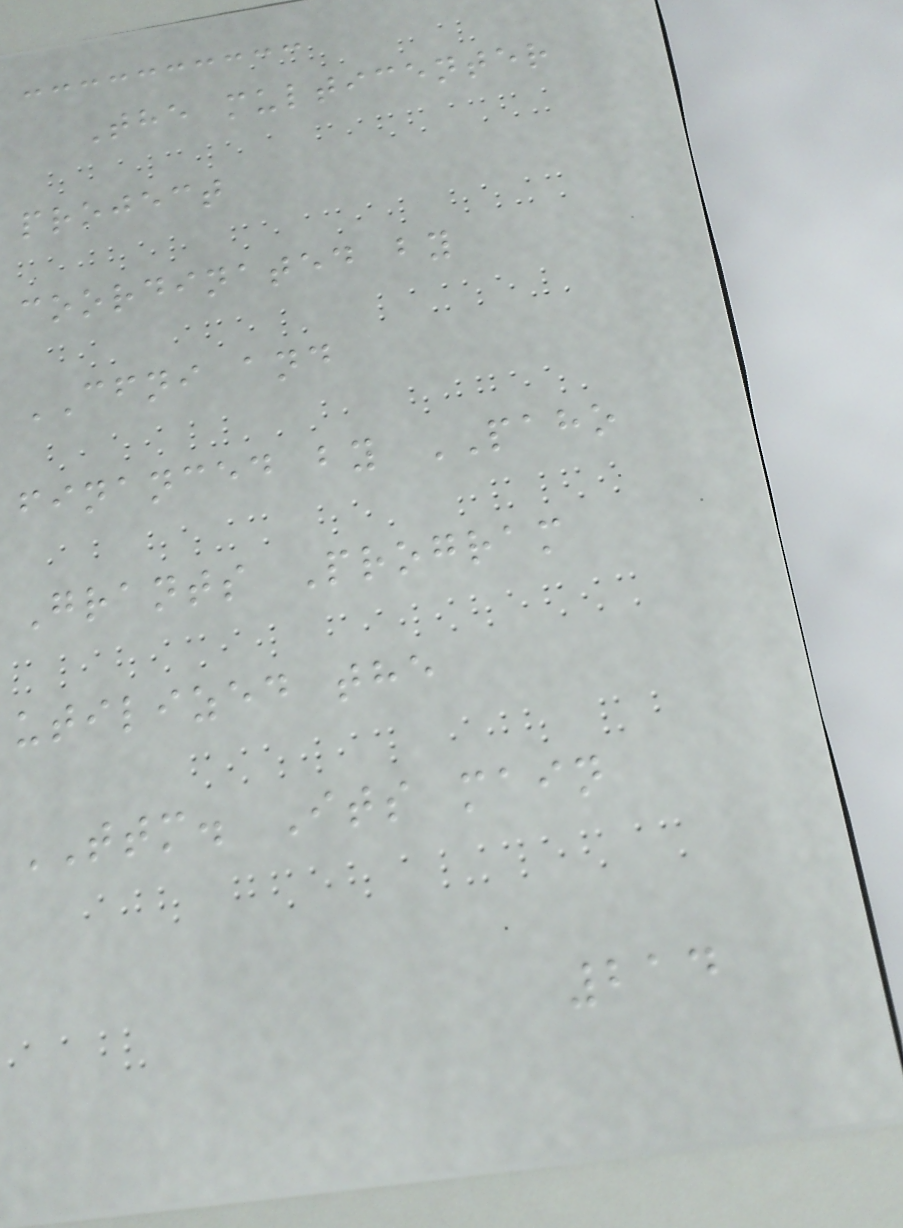The multicenter
project
coordinated by
CFNI and
financed by PAHO
Grants Program
utilized the
TTM. Its main
214
